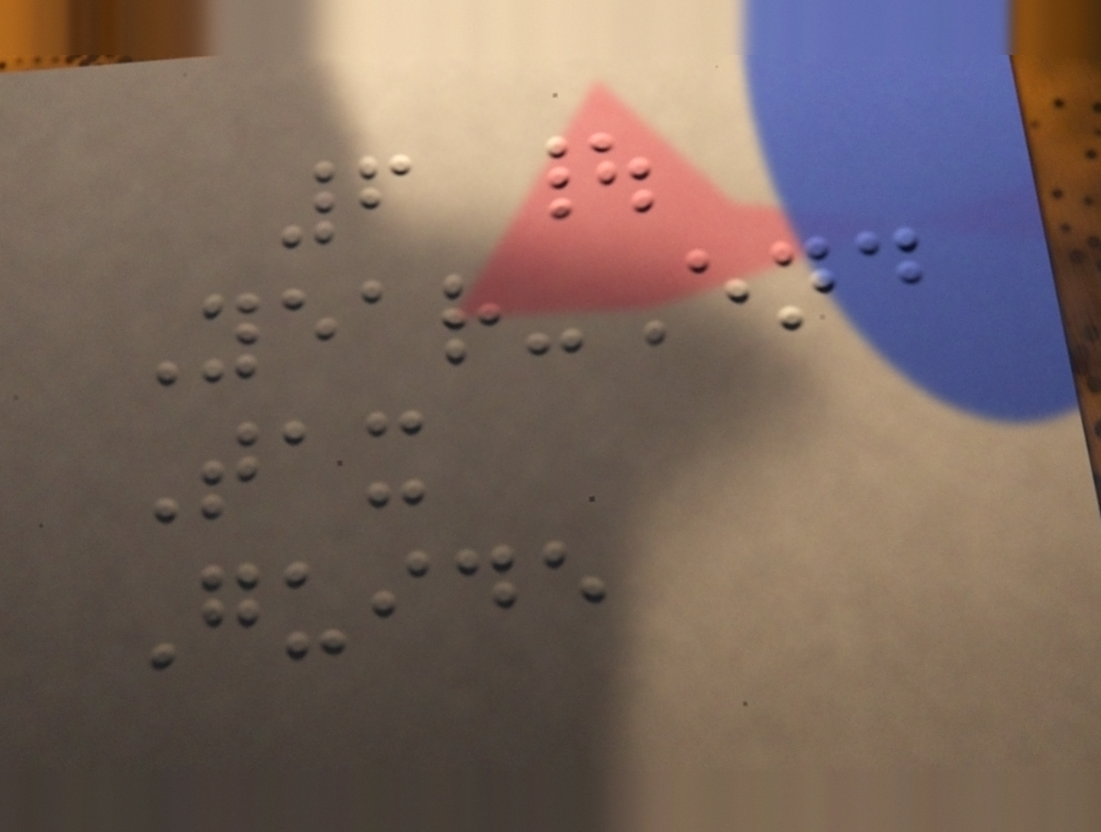6 |
Year-End
Tax
Guide
